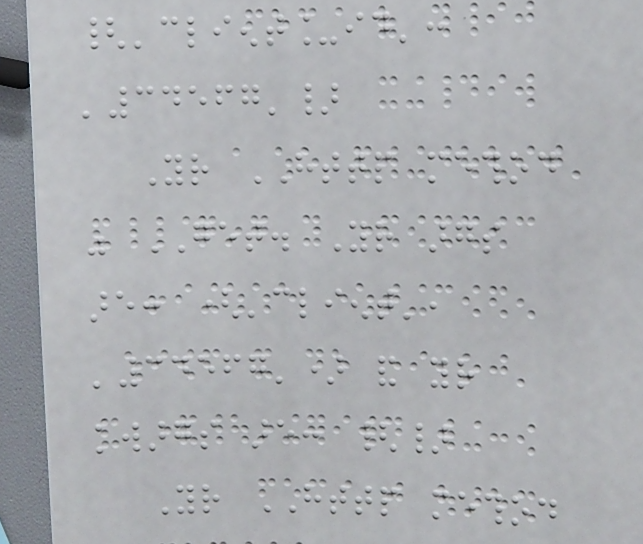{'client_id':
'34567'}
Your HTTP method
was GET. Your args
are: ('client',
'34567') and your
kwargs are: {}
Your HTTP method
